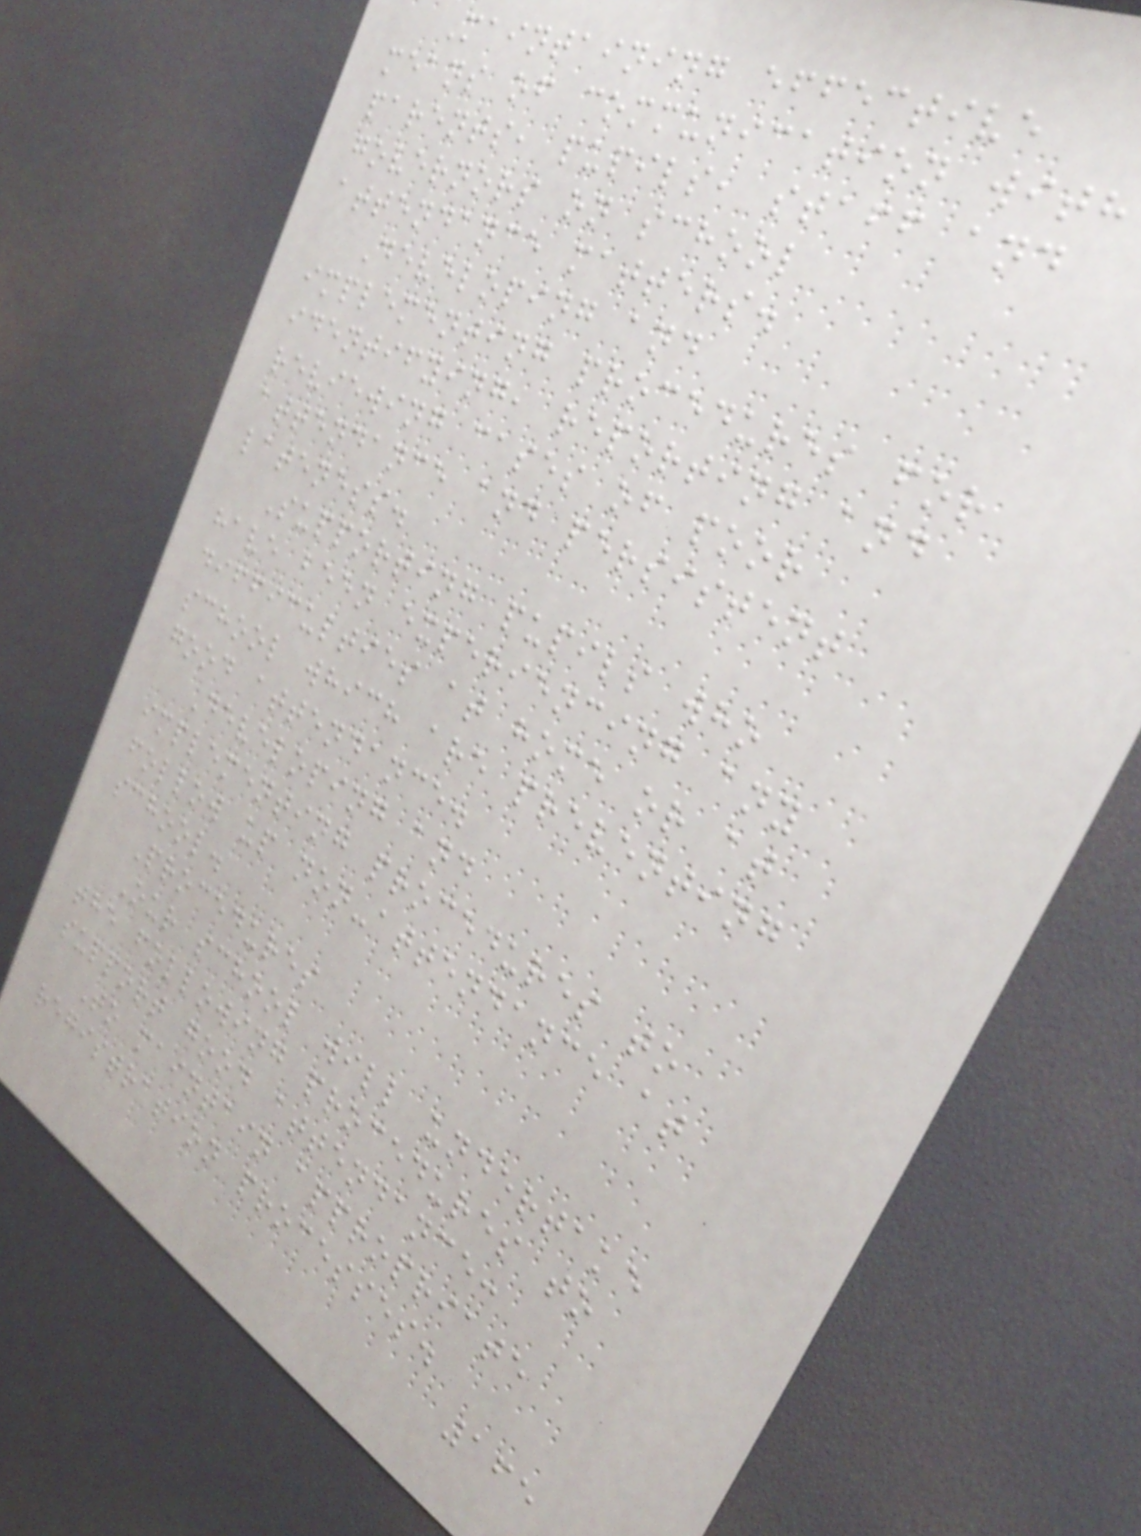Maintaining effective
means of communication with
parents, pupils, staff and
governors on school
attendance matters.
Developing and
implementing procedures for
identifying, reporting and
reviewing cases of poor
attendance and persistent
lateness.
Supporting pupils who
have been experiencing any
difficulties at home or at
school which are preventing
good attendance.
Developing and
implementing procedures to
follow up non-attendance at
school.
Procedures
Our school will undertake
the following procedures to
support good attendance:
To maintain appropriate
registration processes.
165
